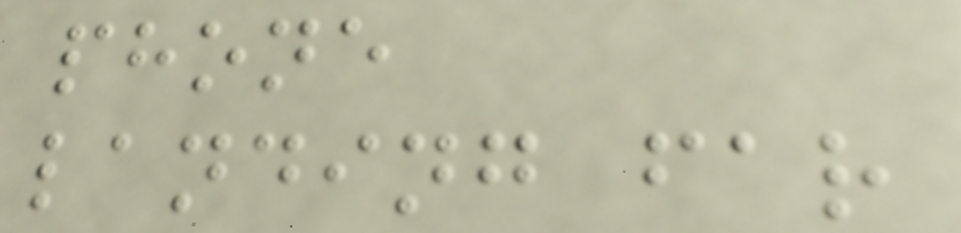phone
landing far
